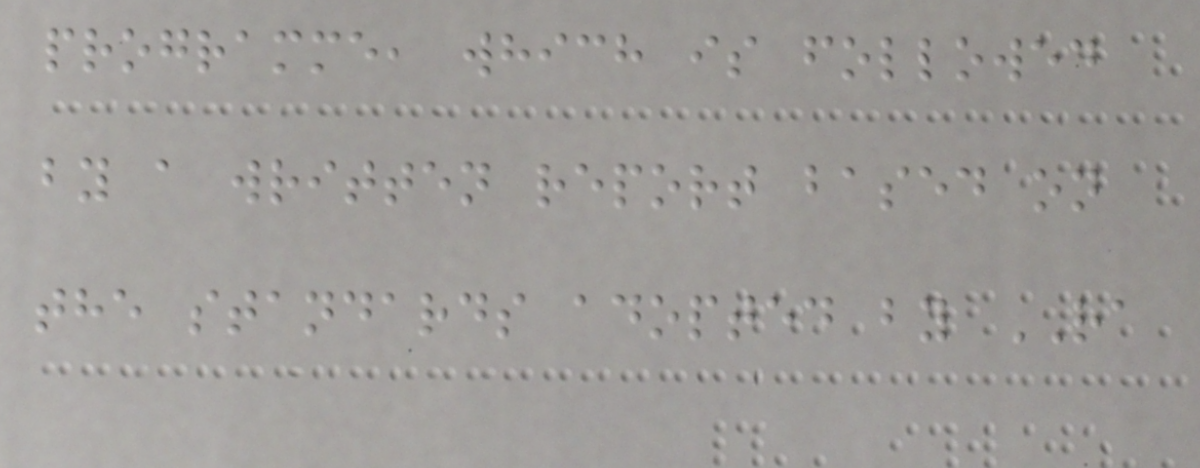programme, which is followed
by a written report based on
the standards adopted by RA
